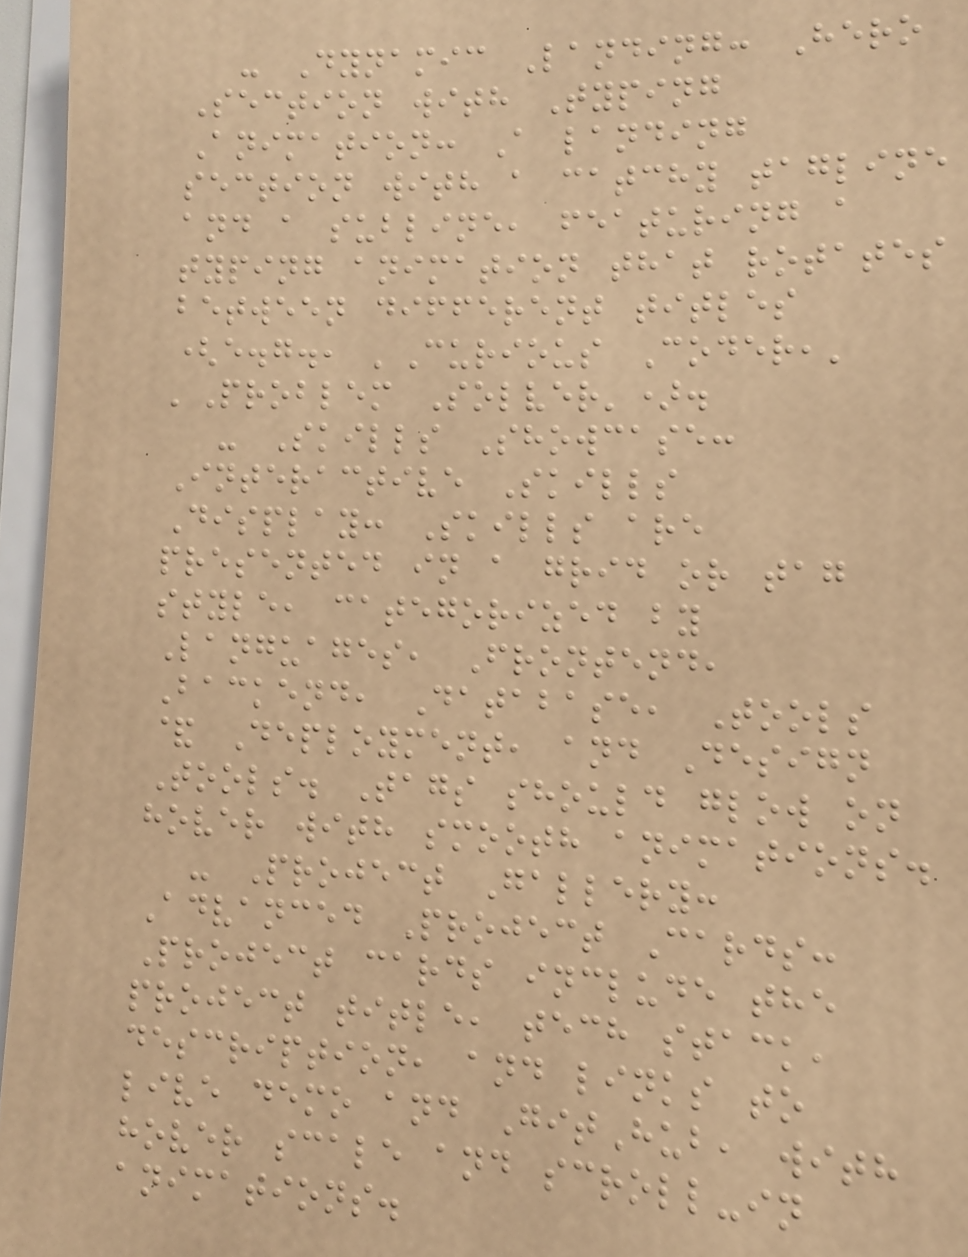- Dynamic Landing: Hero
Section with Typing
Animation: A landing
section with a catchy tagline
and a subline, featuring a
typing animation that rotates
between different titles
(e.g., 'Curious Coder,'
'Problem Solver').
- Skills Showcase:
Interactive Skills
Display: Skills are
presented in a grid or tag
style, categorized by
Languages, Frontend,
Backend, Database, Tools
& Deployment, and Design
Tools. Tags should glow on
hover with smooth animations.
- Project Gallery:
Advanced Project Cards:
Project cards include the
project title, tech stack,
description, and links to
live demo and GitHub, with
hover scale and scroll-in
animations.
